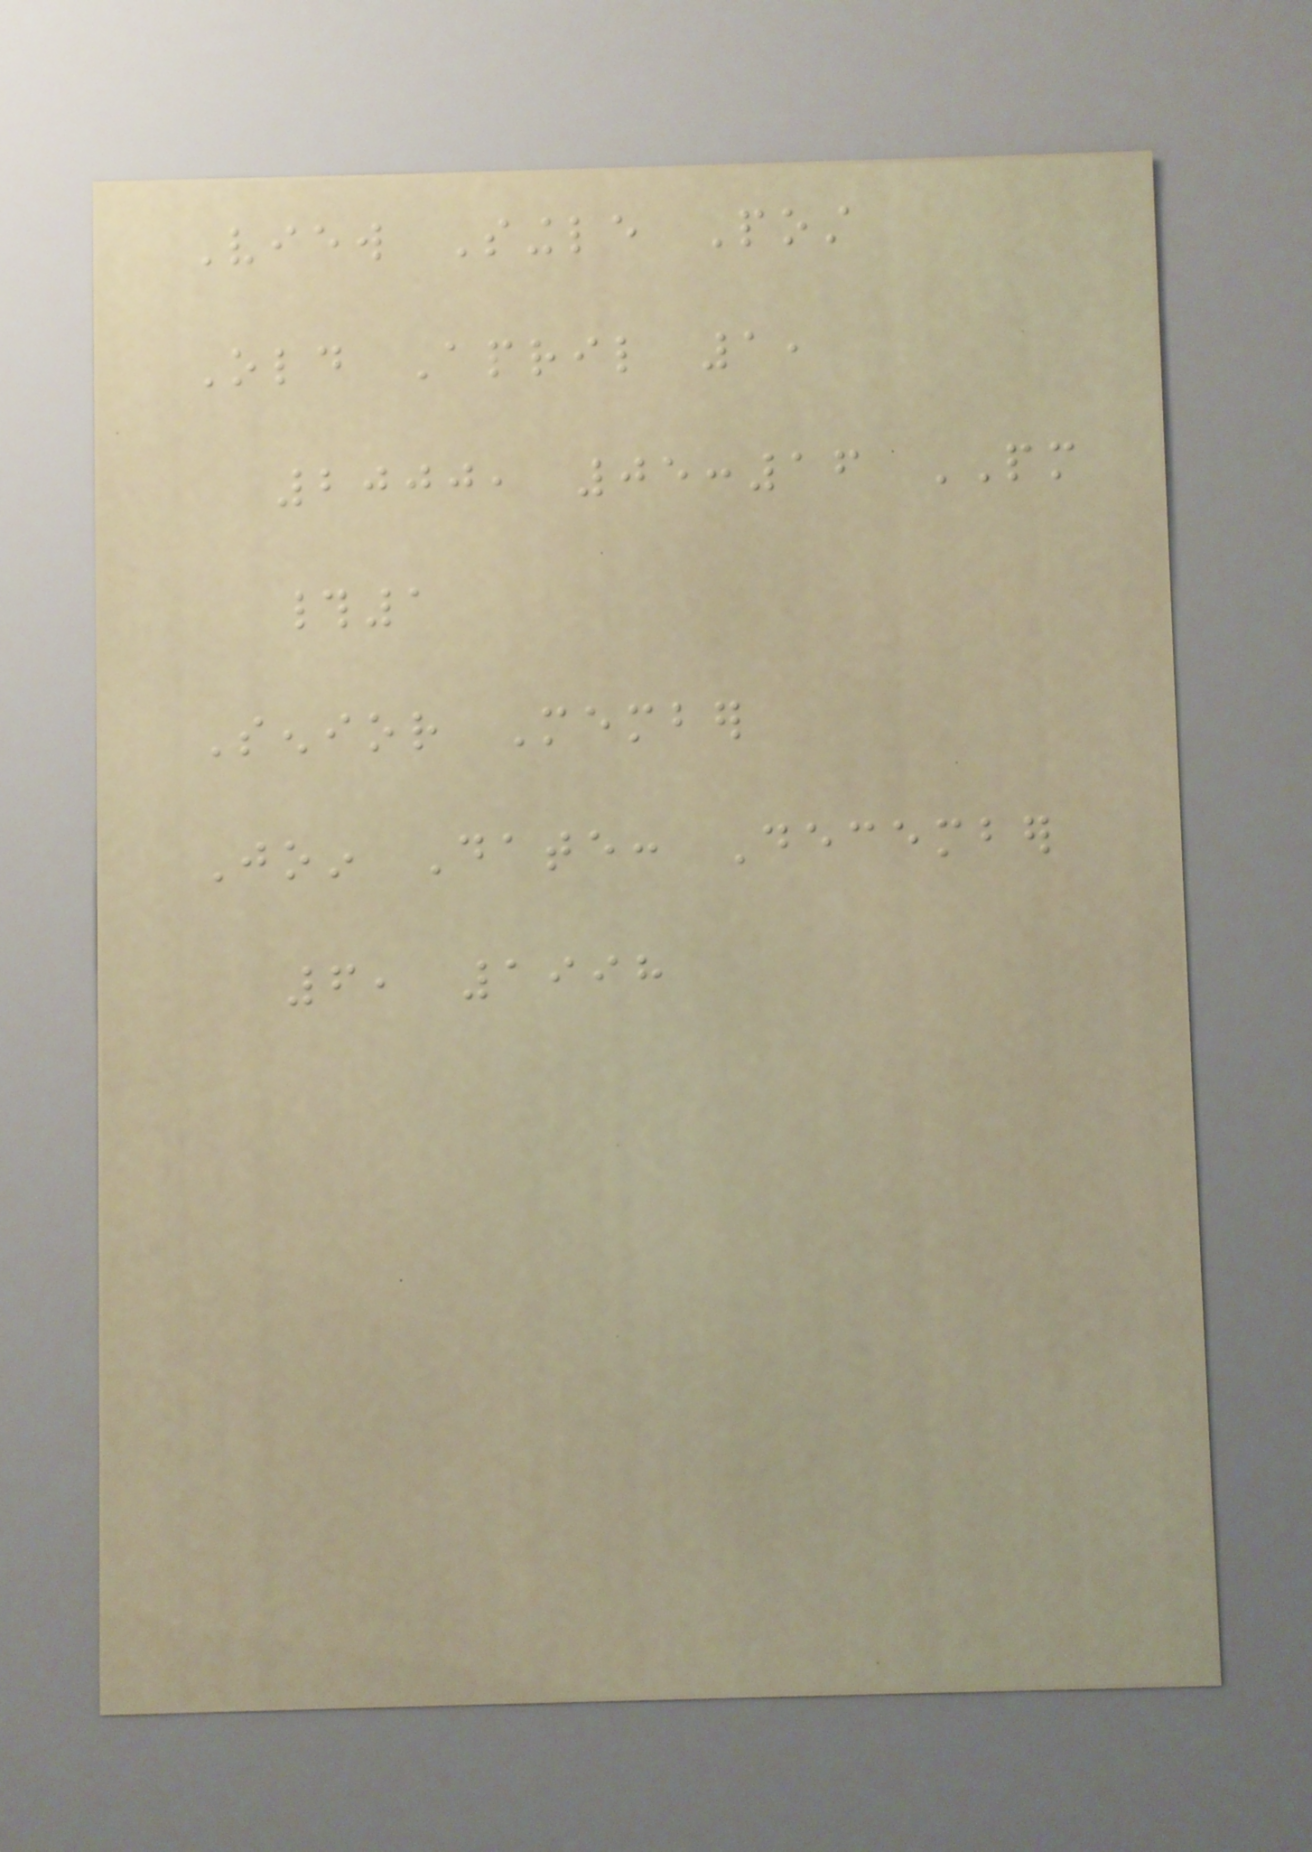View Single Post
Old April 1,
2000, 05:16 PM
#1
Senior Member
Join Date: December
6, 1998
